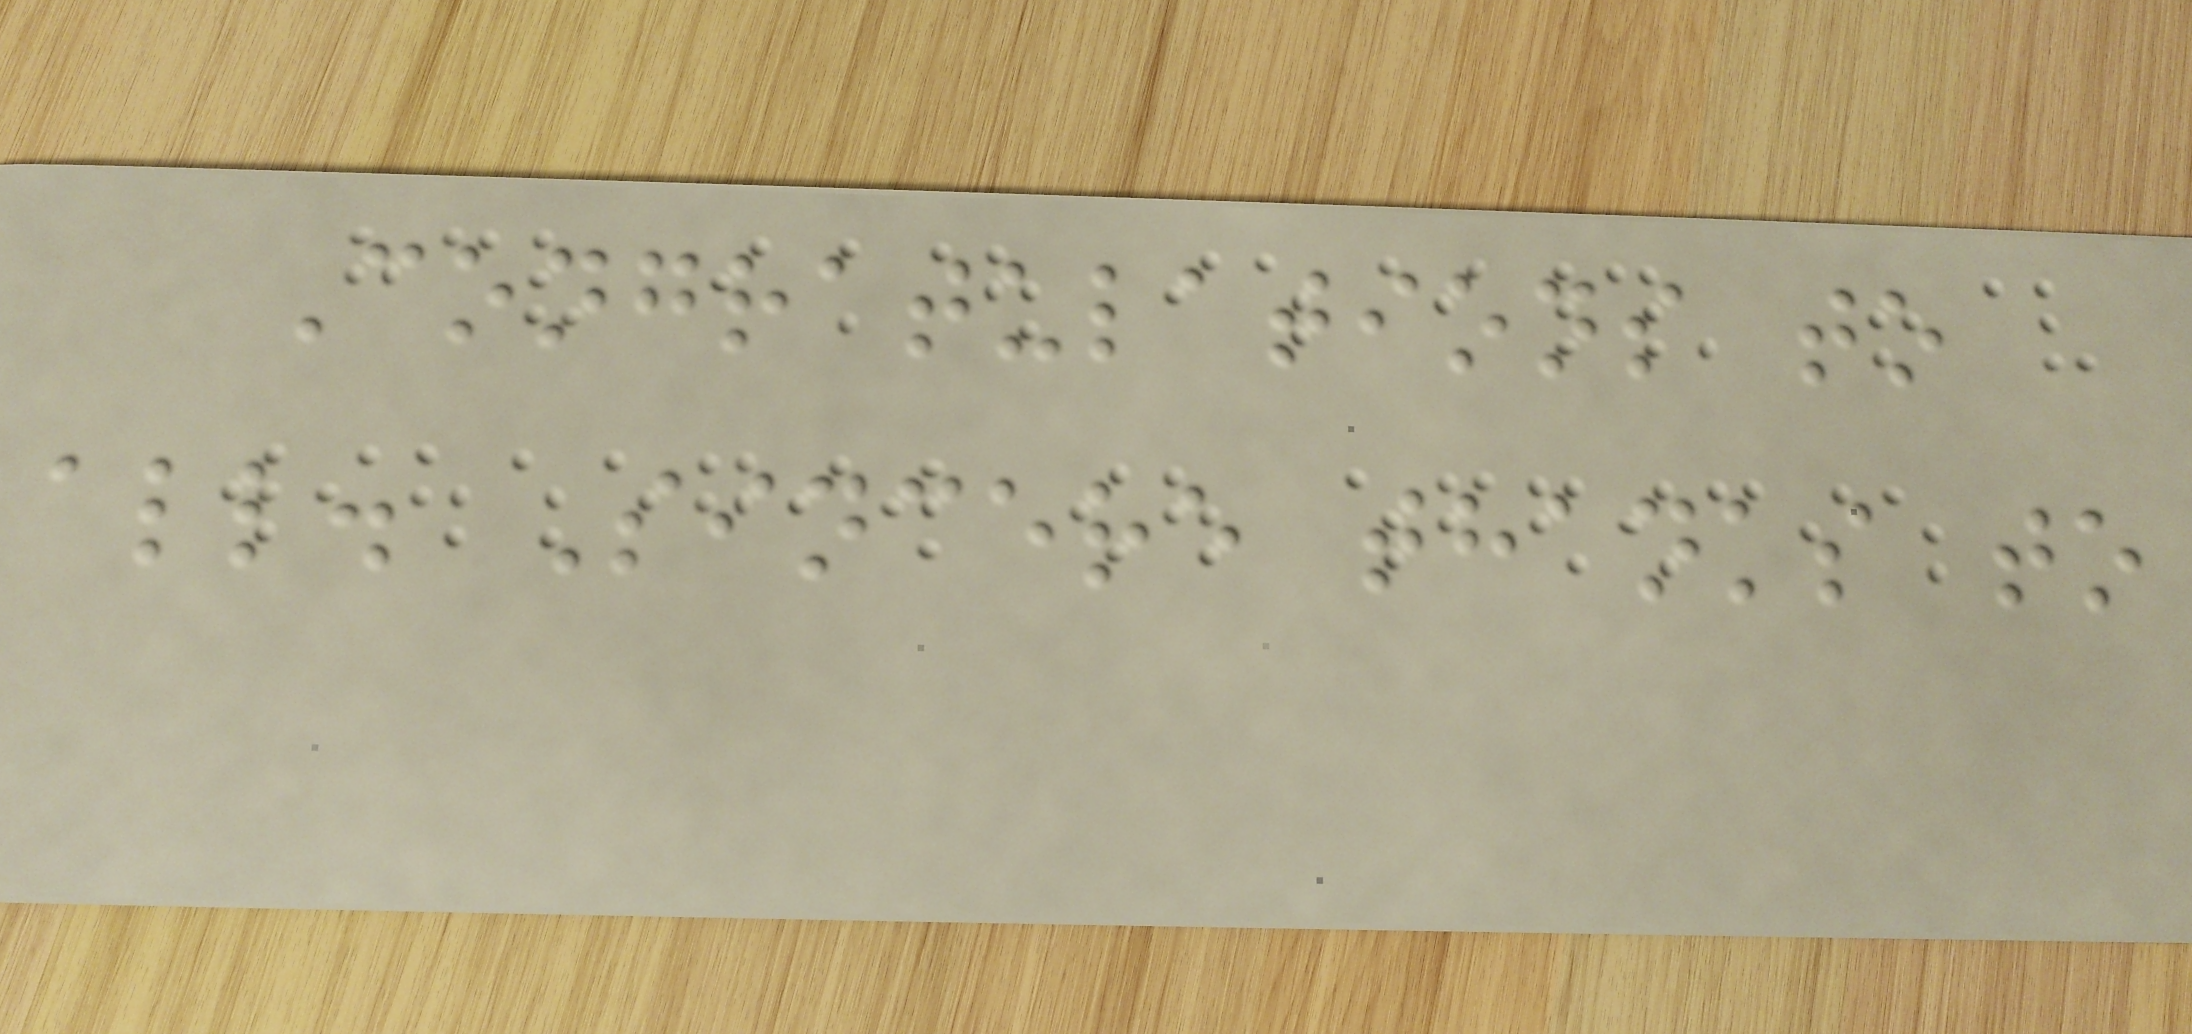Congratulations to
all. Sincere thanks to
